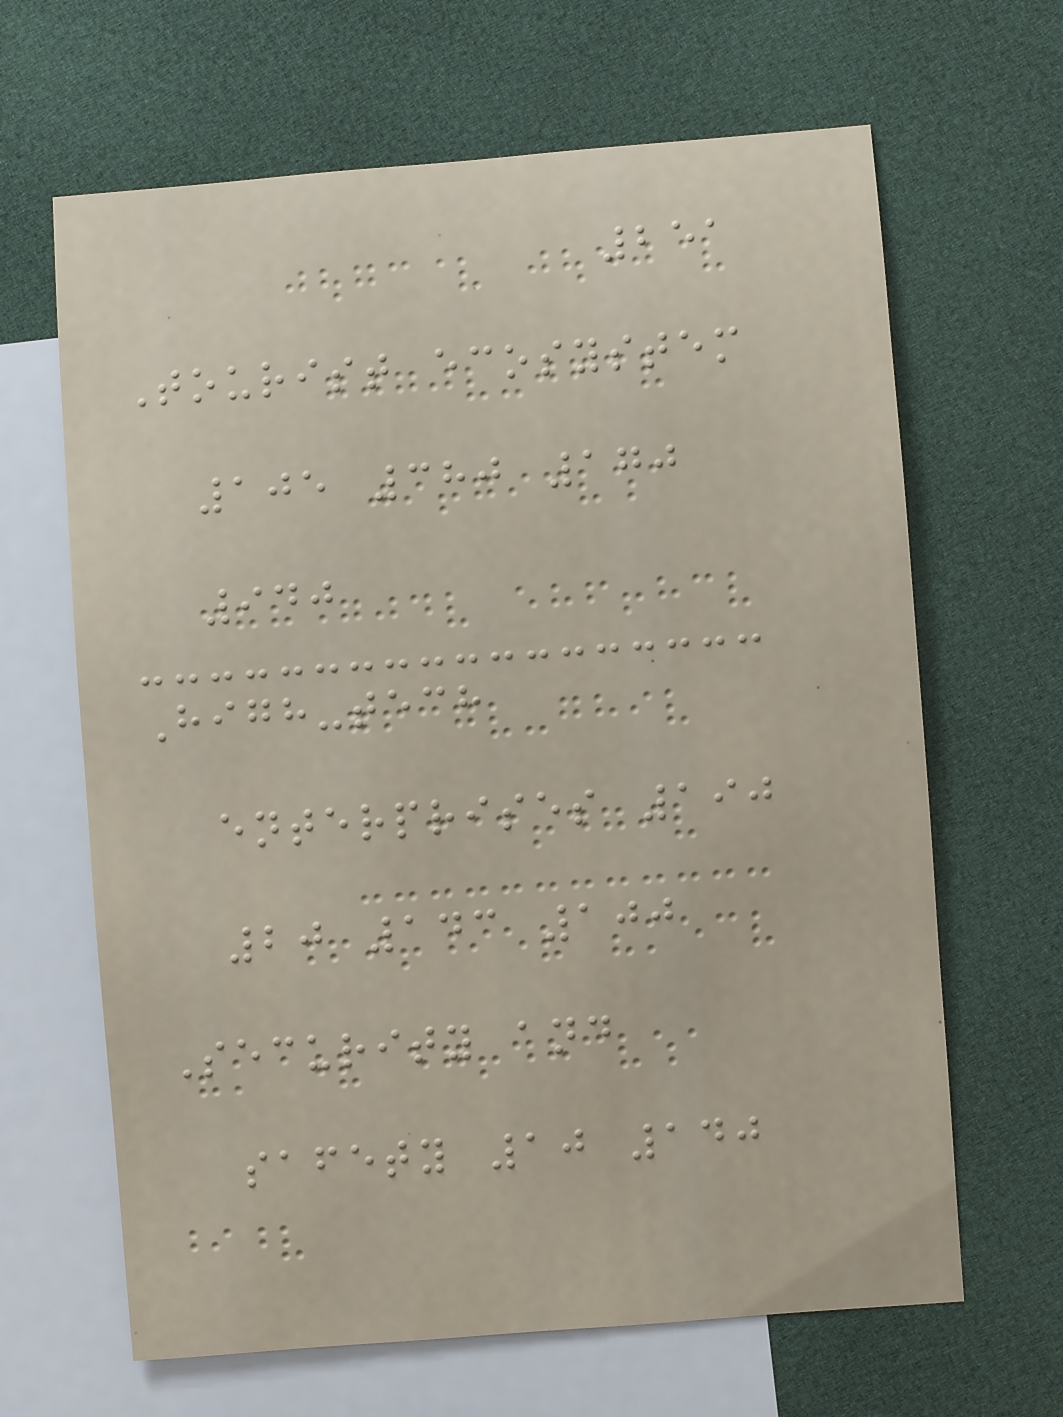251
Tourist ecosystem
105 380 170
940
High-tech
enterprises 190
20 143 100
Security and
safety 10 140
